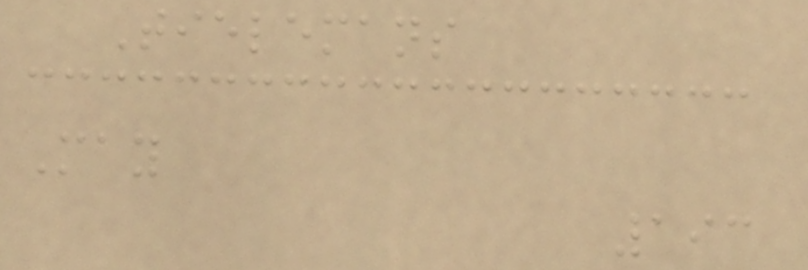Tielemans
May
193
